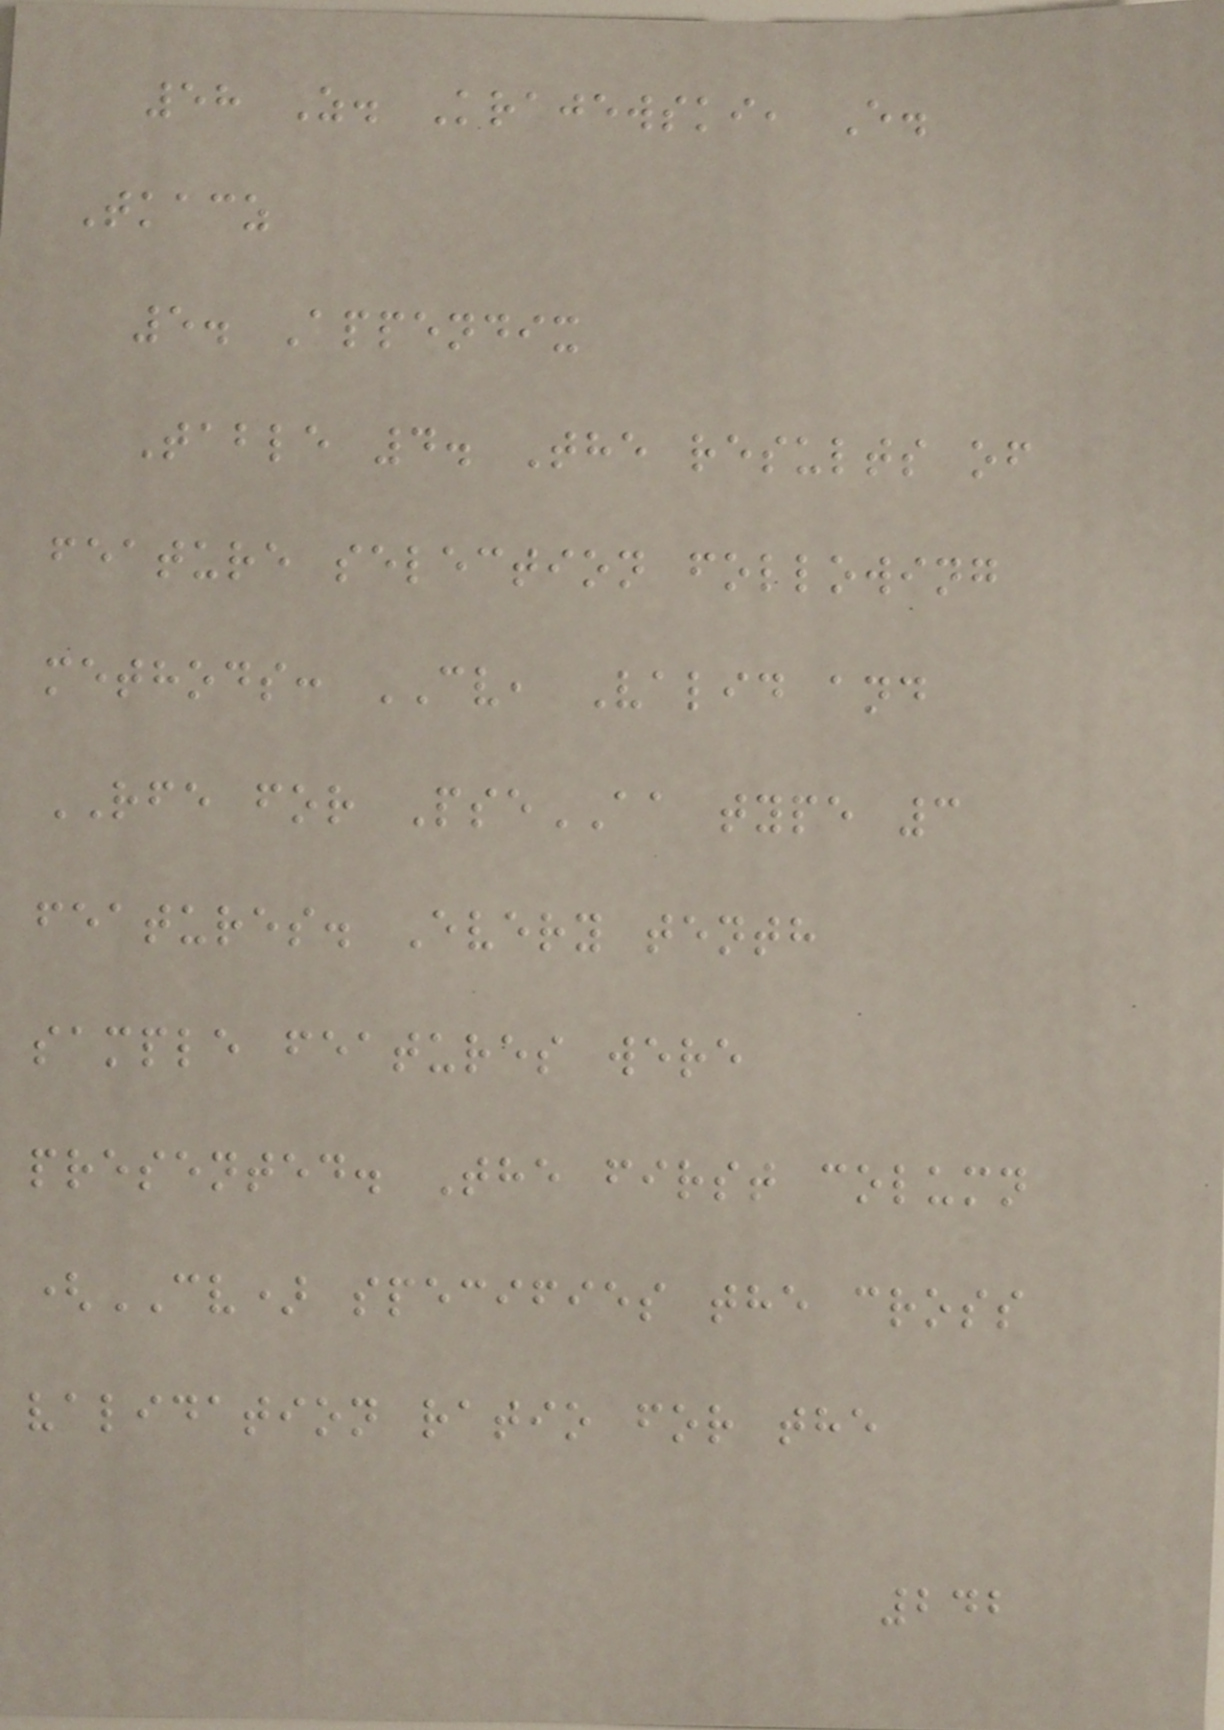58 Z. Krajewski, E.
Tkacz
5. Appendix
Table 4. The results of
feature selection following
methods: CV, Valid and
RFE for PseAA type 3
features. Every tenth
sample features were
presented. The first column
(CV) specifies the cross
validation ratio for the
242
